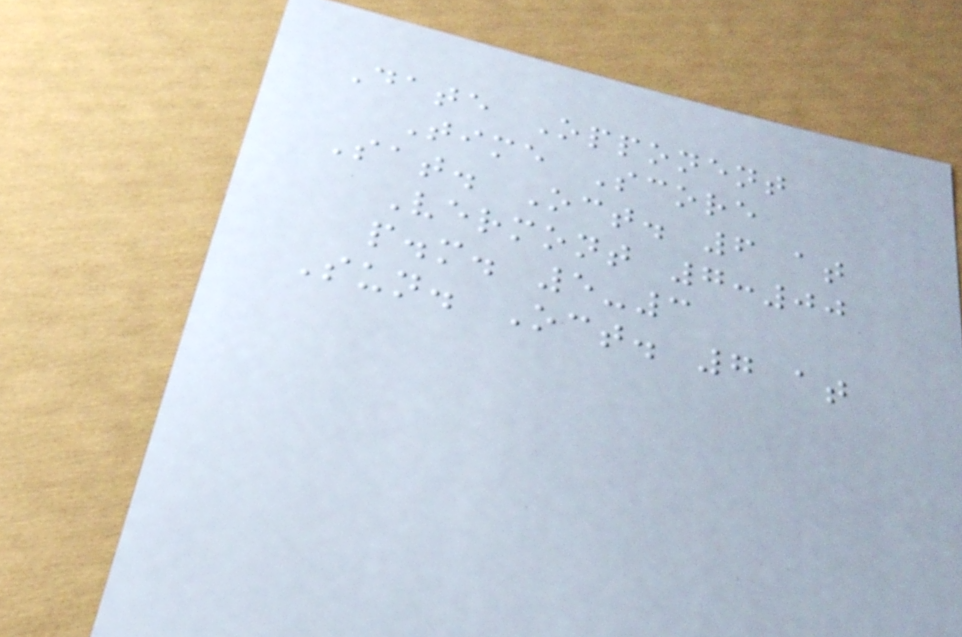Date Opponent
Time Score
Sat. Oct. 6 at
Vermont 7:00
p.m. 5-3
Sun. Oct. 7 at
